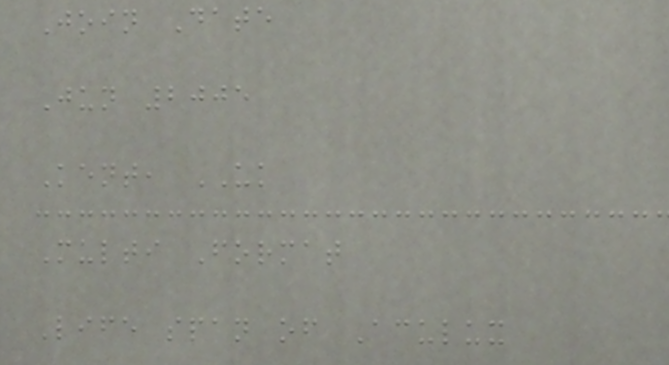Join Date
Jun 2005
Kent, UK
Multi Format
Life span of Aculux
